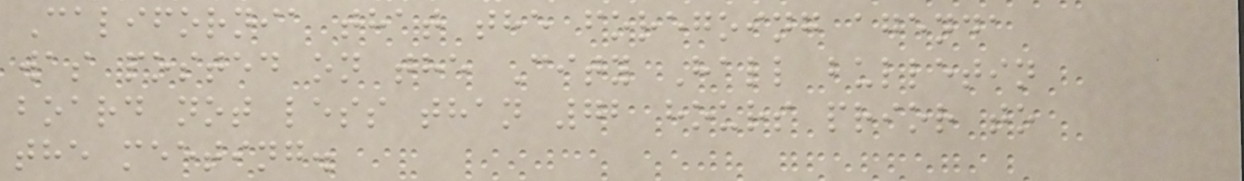California that the foregoing agenda
was posted on the City Hall bulletin
board not less than 72 hours prior to
the meeting.
